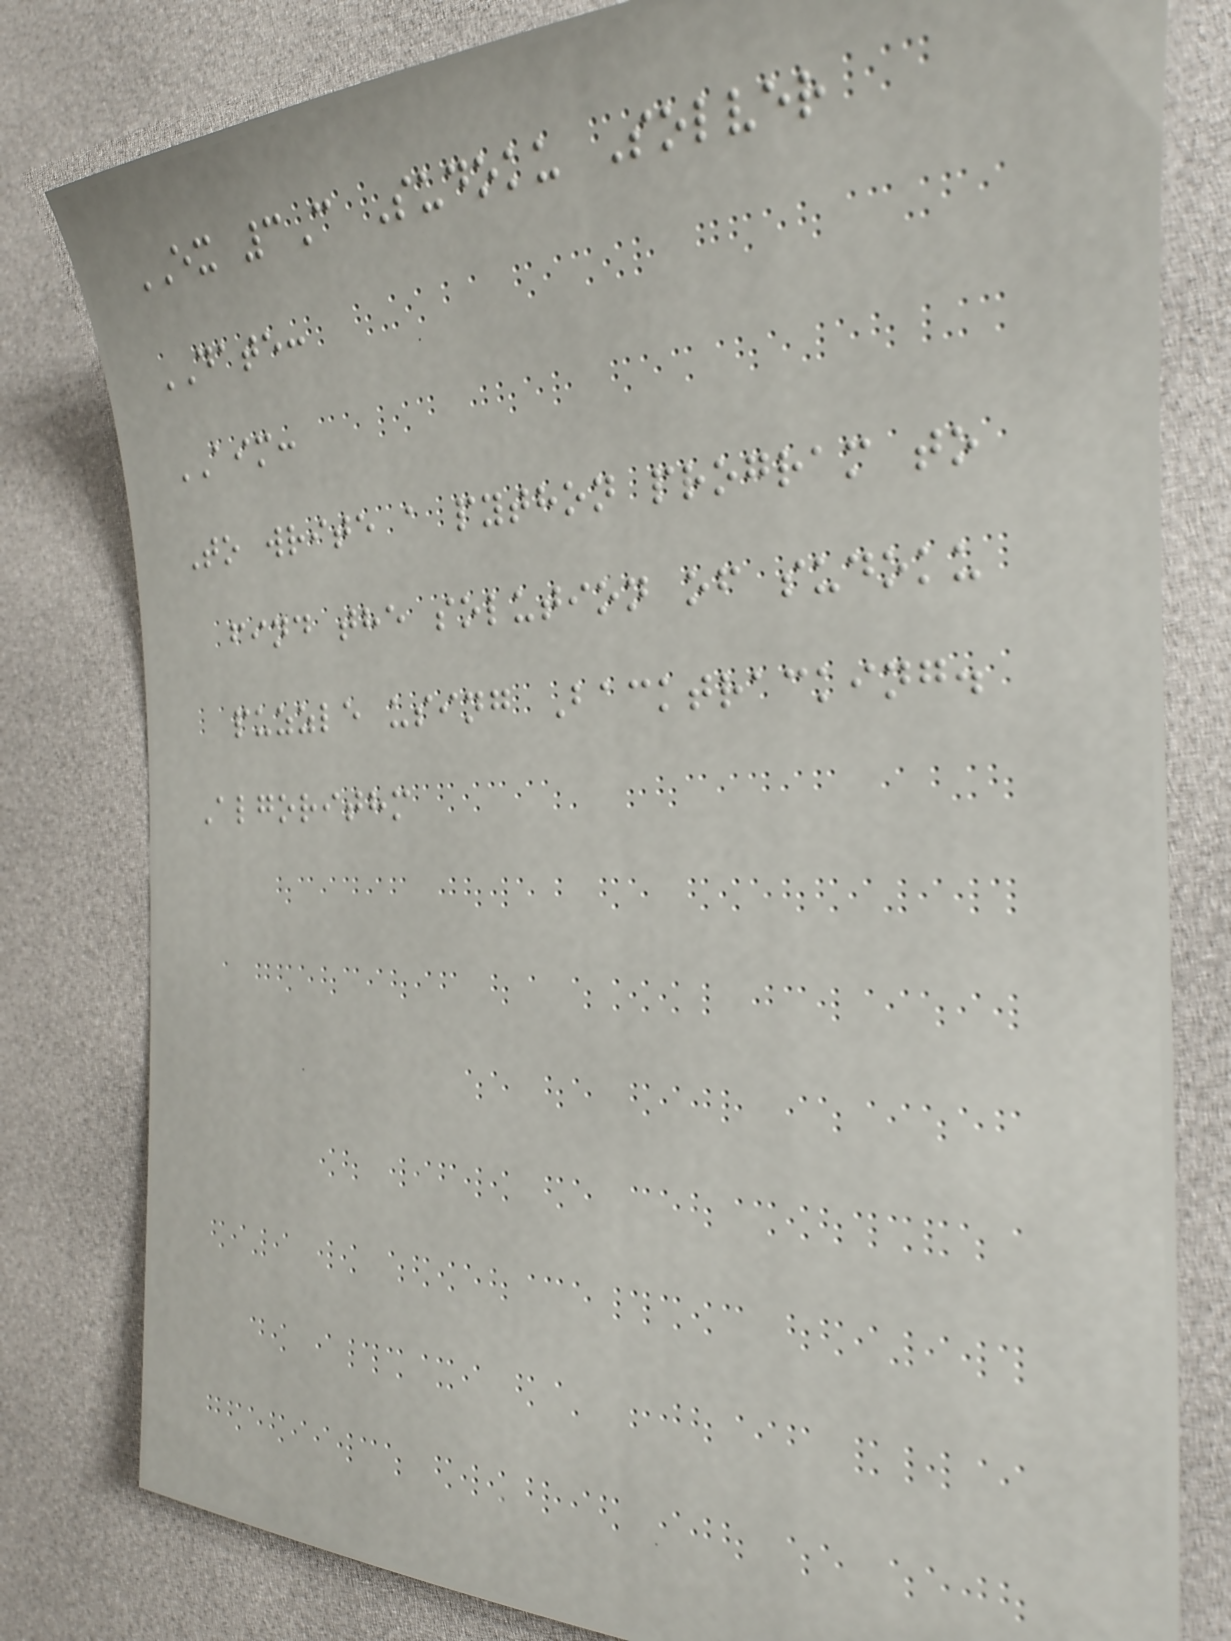EX 3C Sudoku Solver
DATE:
AIM:
To write a python program to
find the solution of sudoku
puzzle using Backtracking.
Algorithm
